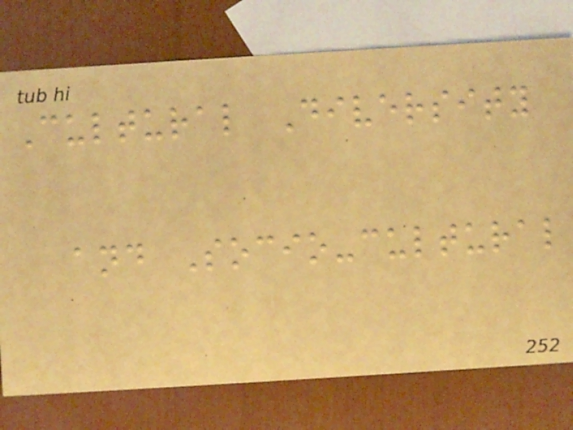Cultural Diversity
and Socio-cultural
